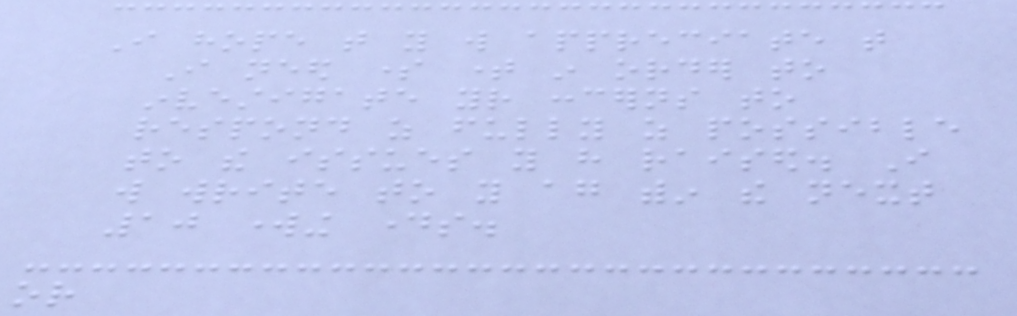I hope that you will appreciate that
I need some time in order to
investigate your concerns to
respond as fully as possible
to the issues you have raised. I
will write to you again within the next
10 working days.
or
